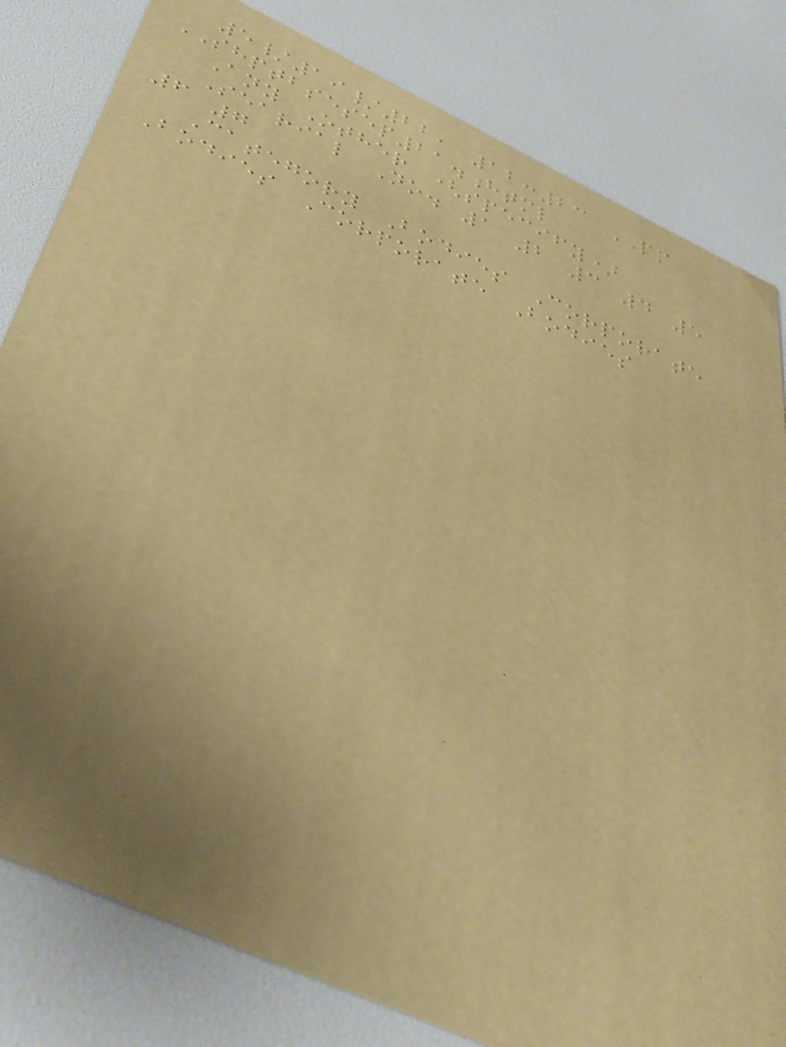5/19/22, 12:23 PM
SHPTBSESEP21.html
Any Other (specify)
Searial No. 1 2 3 4 5
6 7
Category Bodies Corporate
Bodies Corporate Bodies
